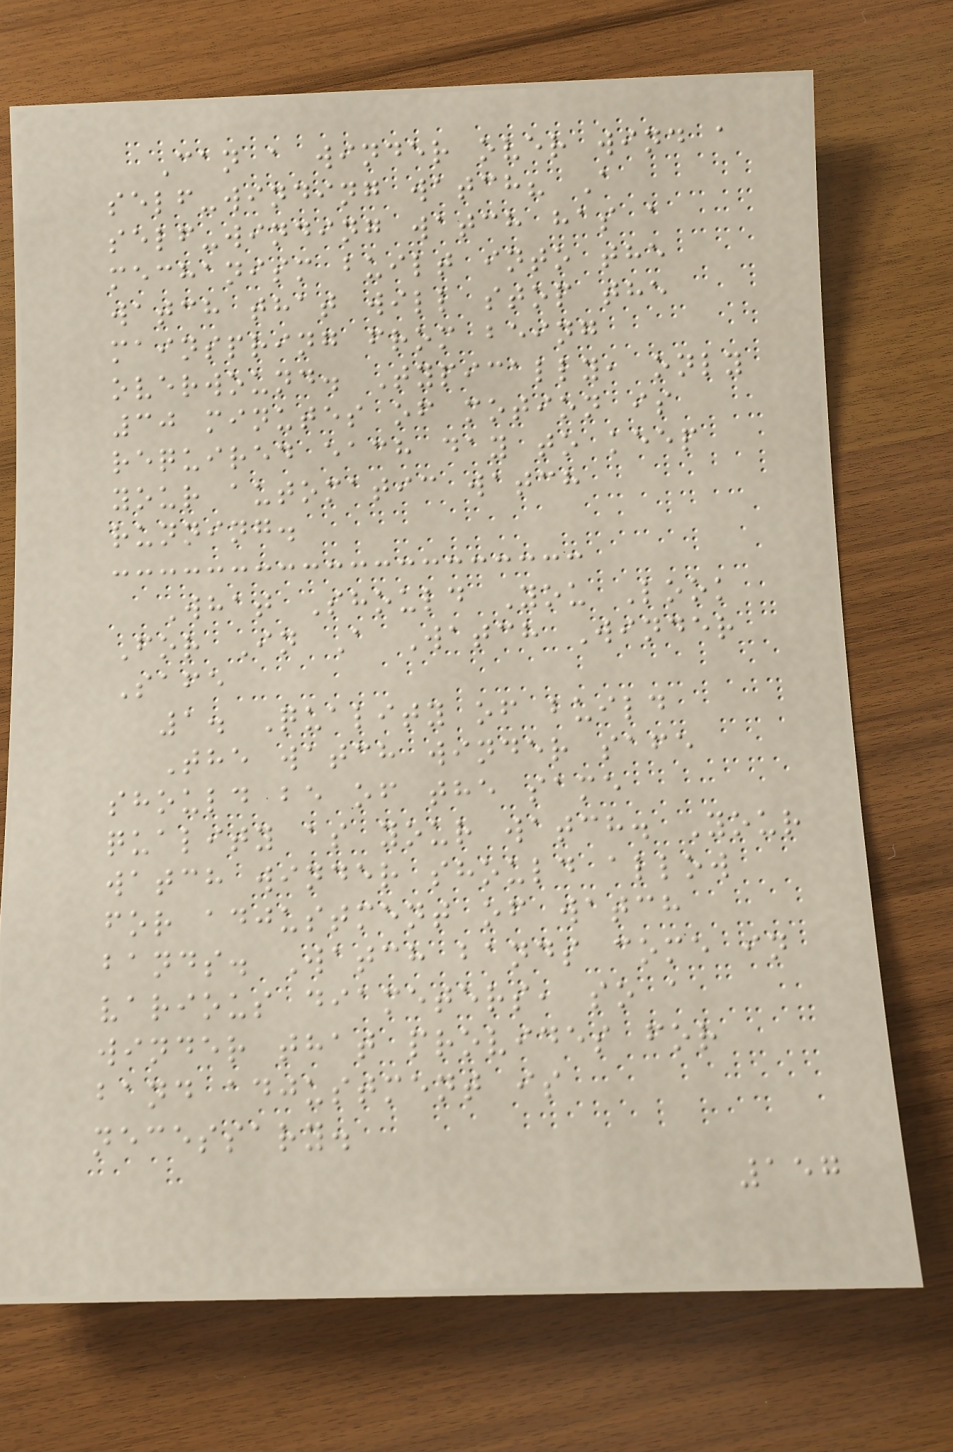Can a winder over wind a
self-winding watch? A
self-winding watch has a
mechanism built into the
watch that will stop the
mainspring from being
overwound. Typically, only
30 minutes of motion is
required each day to keep
your automatic watch
running.
What Should You Look
For In A Watch Winder
Safe
1. Quality of build
The watch winder safe
should be of the same
quality as your watch. Your
watch winder should allow
for adjustment of watch
bands. Watch bands come in
various diameters, so a
winder that provides for
band adjustment is
necessary.
157
